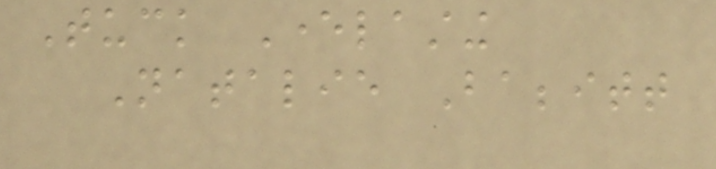Tuck Everlasting
Natalie Babbitt
